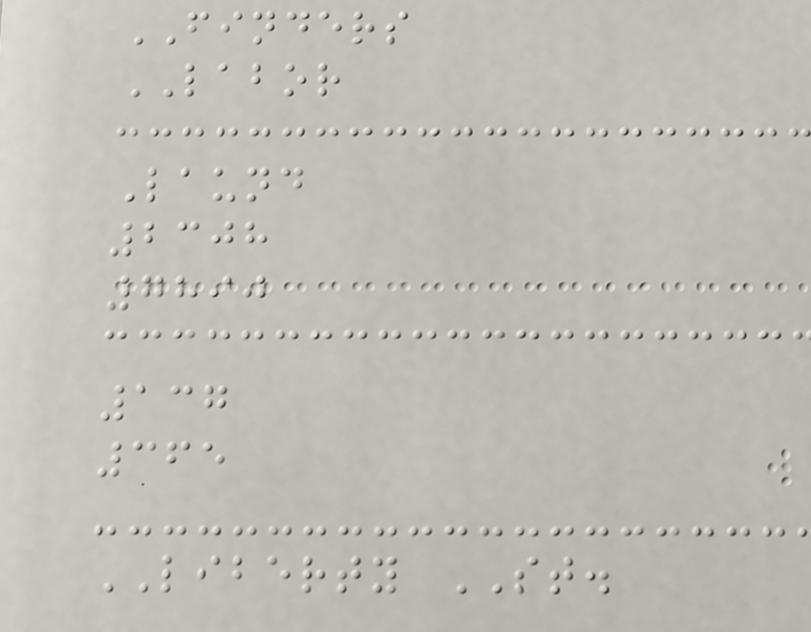FINDERS
LABOR
Laund
2308
7890
137
365
LIBERTY ST.
